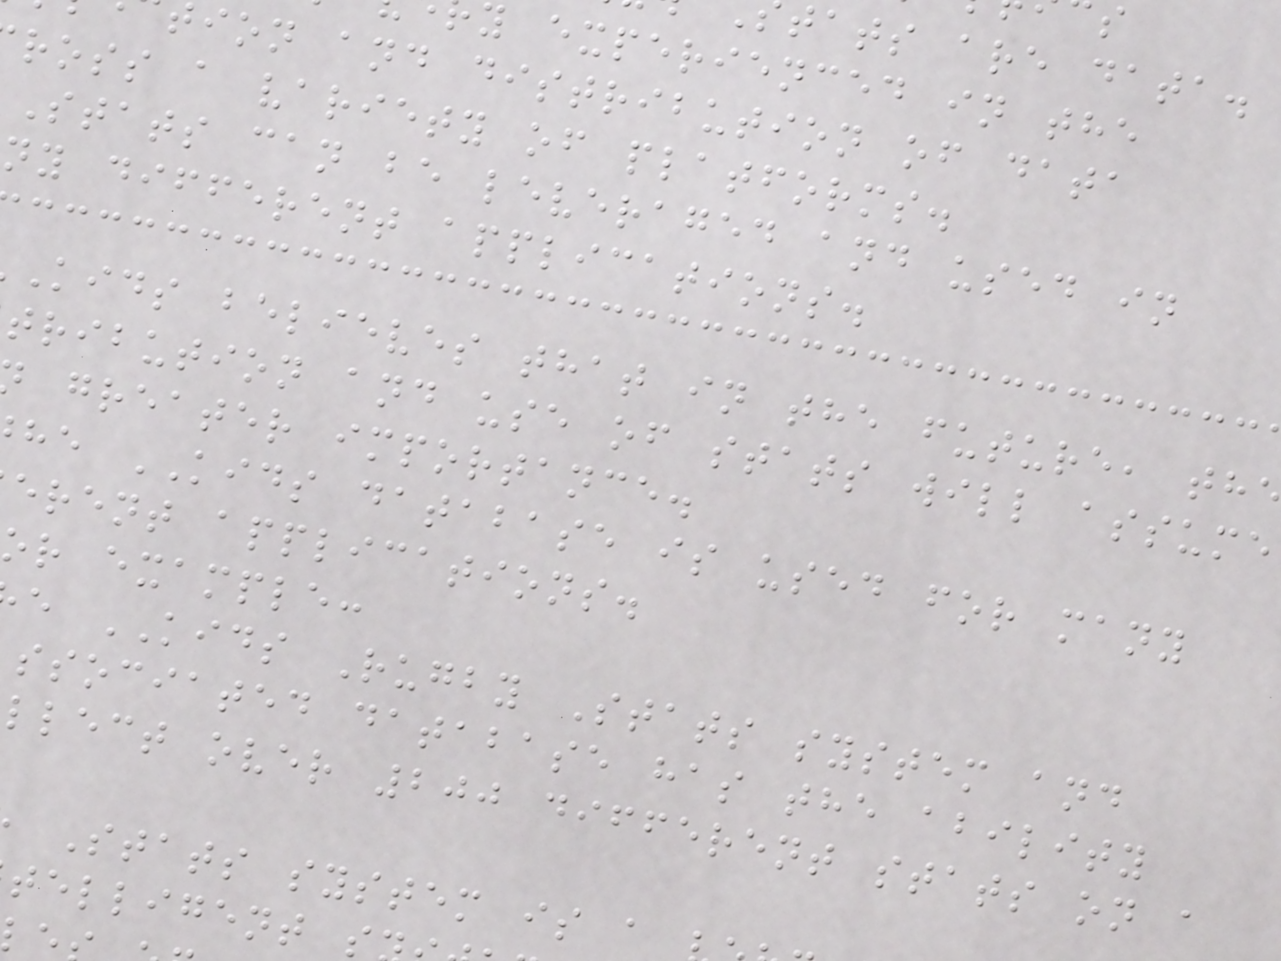tats are data.
y experienced in the
ion and distribution of data
ross a variety of platforms.
Stats can be leveraged and used in
ny different applications.
kids believes that in the future, th
tribution and use of stats will assume
greater importance.
he KIDS database is used for many
erent applications.
or example:
e KIDS Rugby Stats system and
ssociated database has the ability
llect over 200 different stats on a
Stats system is a
telligent s
